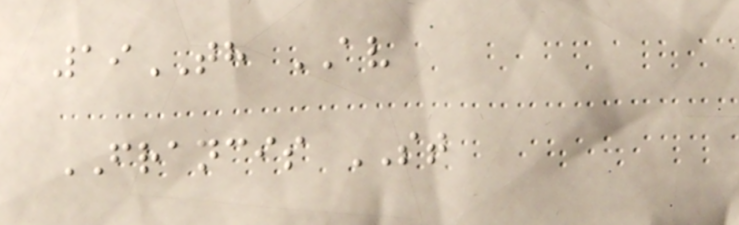19TH AV
FRANCIS ST
